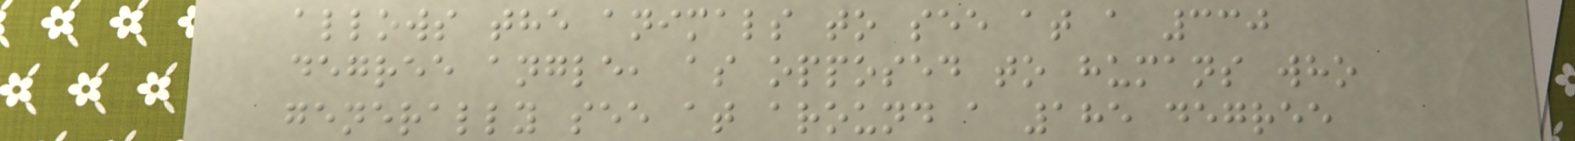allows the animals to see at a 330
degree angle, as opposed to humans who
generally see at around a 185 degree
